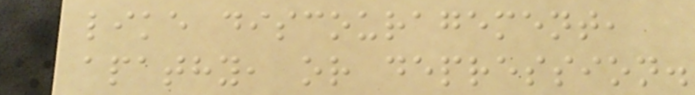like discouragement,
apathy, or depression.
